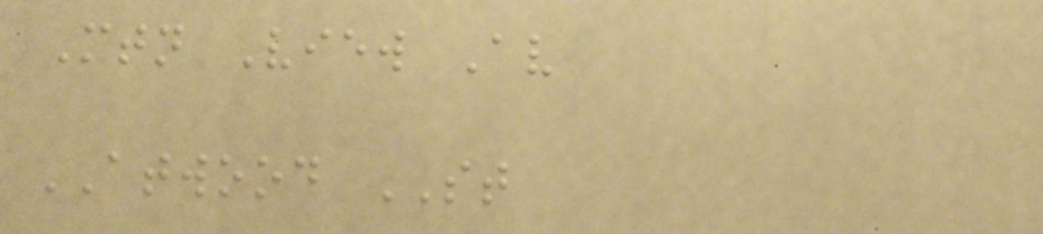Mtn View Av
ATWOOD ST
